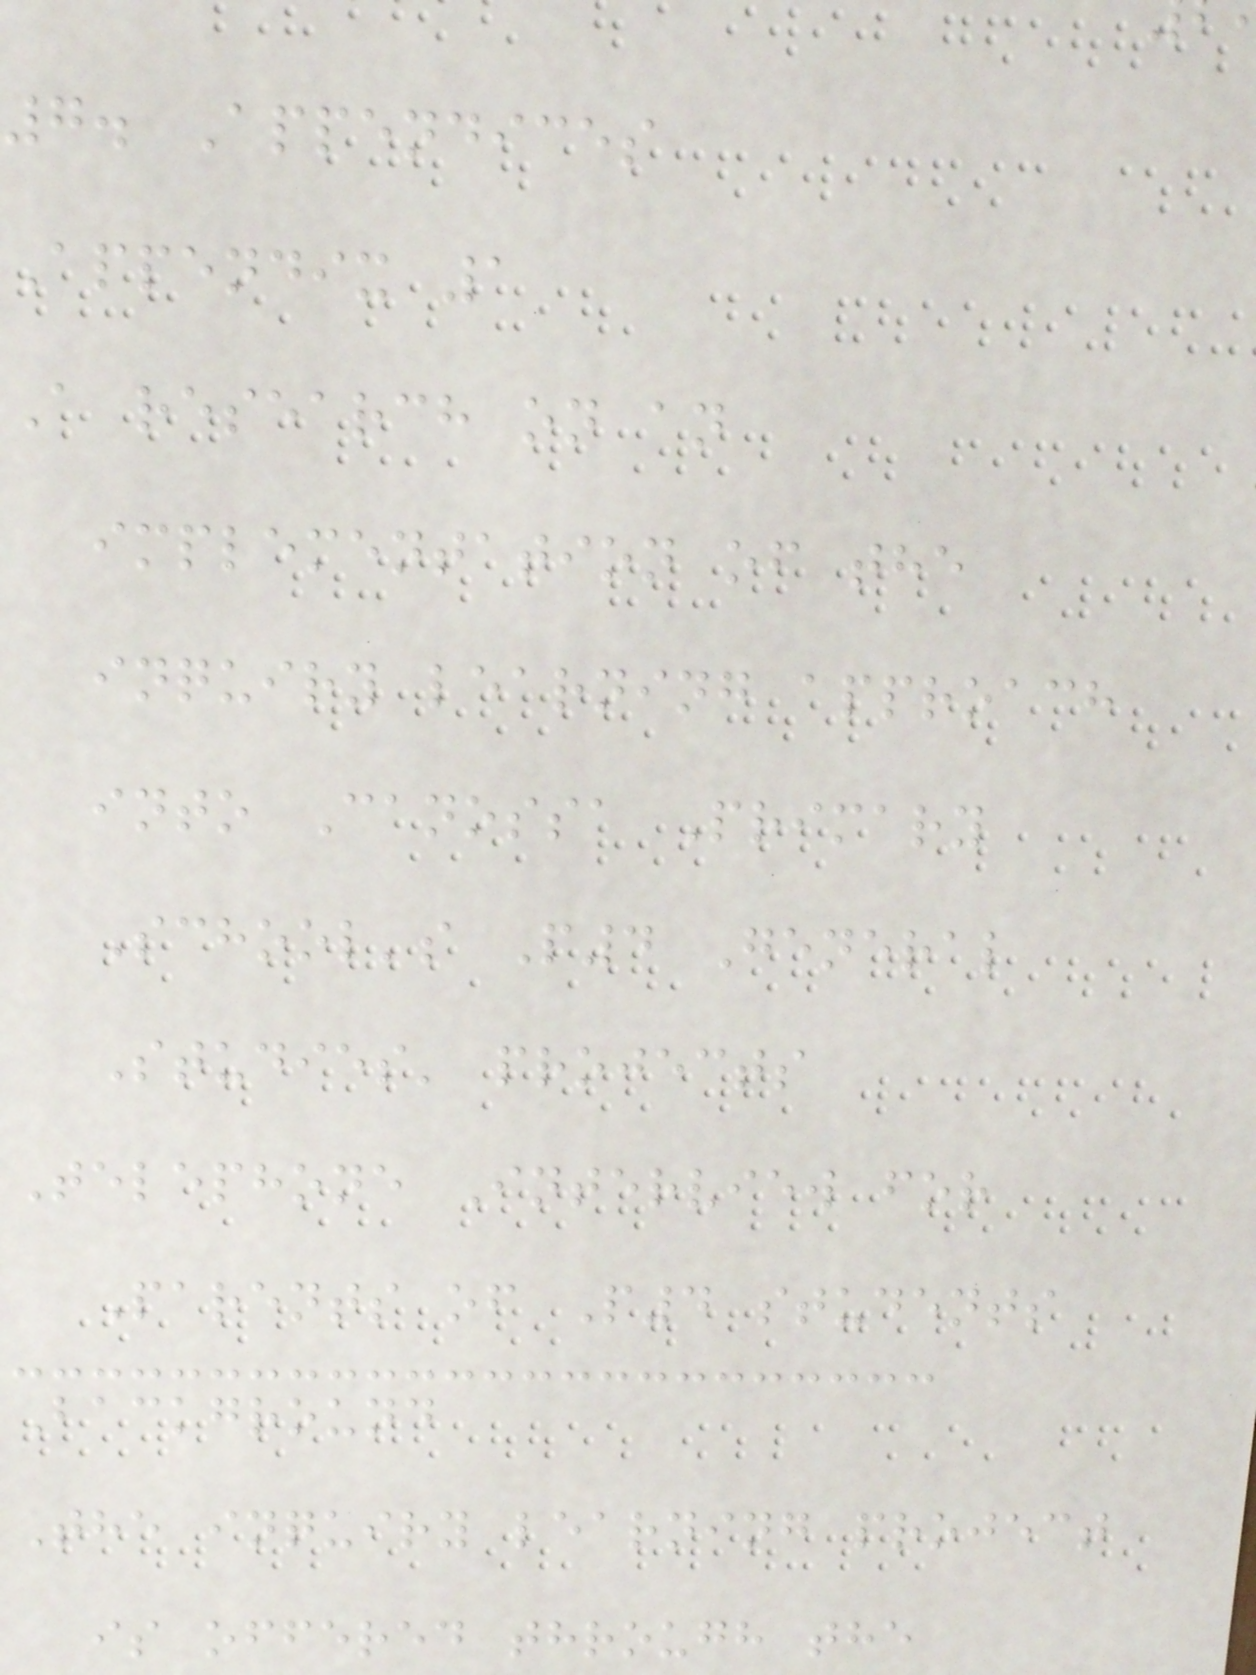7. Appendices
Appendix 1
A research on an
implementation of the
inquiry learning approach
into Canossa Primary
School's P4 General
Studies' projects
Telephone Interview for
Parents of P4 students
Background
The inquiry learning project
is offered through the
